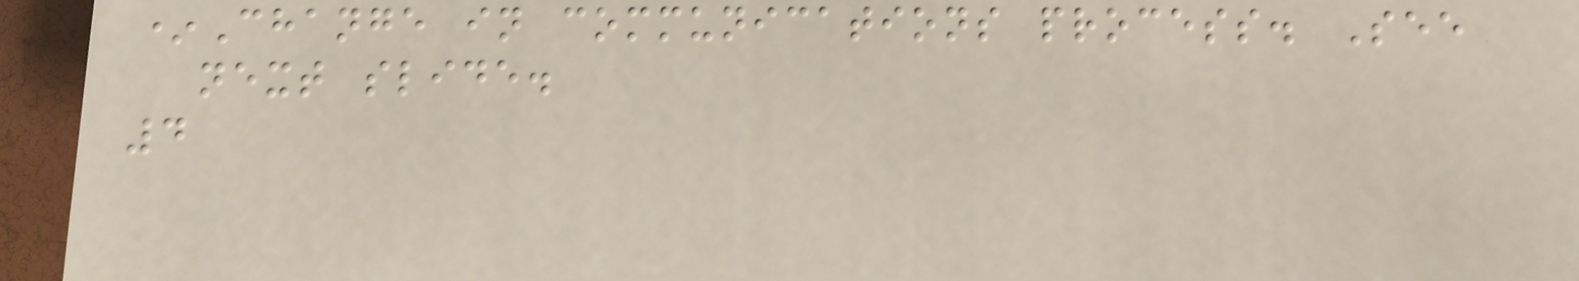*Change in communications process. See
next slide.
4
